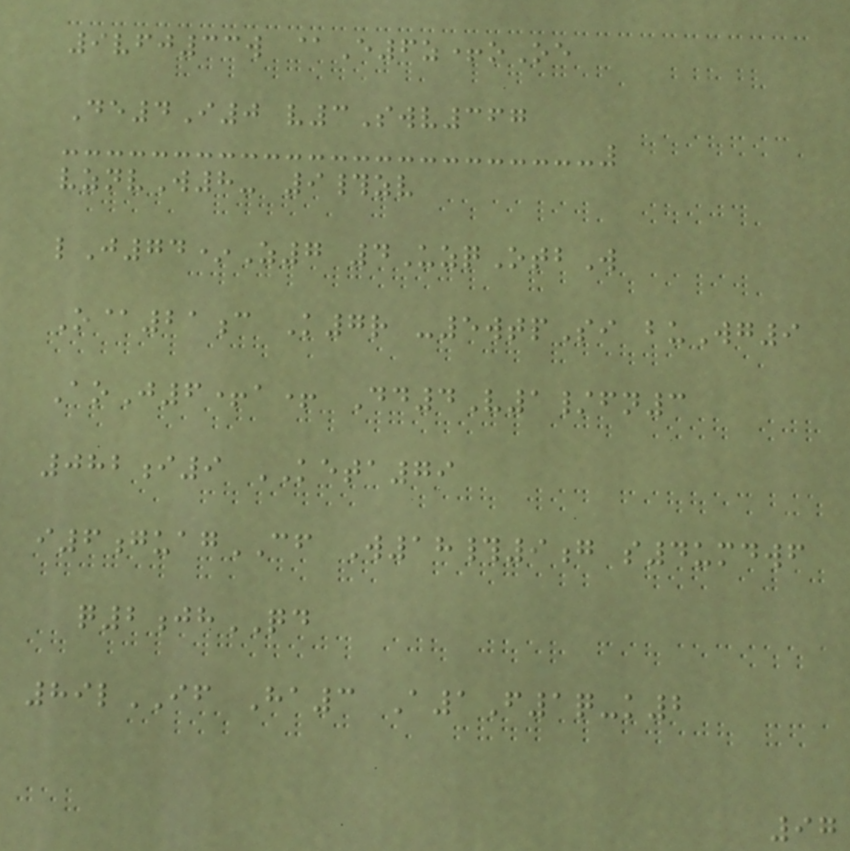9vfj33w @E6z+oOe
De4I0 v3Swv367
vznvW8- 9#zv
lJ74*Z7 4UzqOtbW
O@21c K7r -5wtpSi buWg9
AoJ6+a+ Dd4V1/fn3
082i9 KETA79
i6guagCF W18#9g s4umdwf
q2jhQD
89lIF Ha3 A1F1q-k2
97
